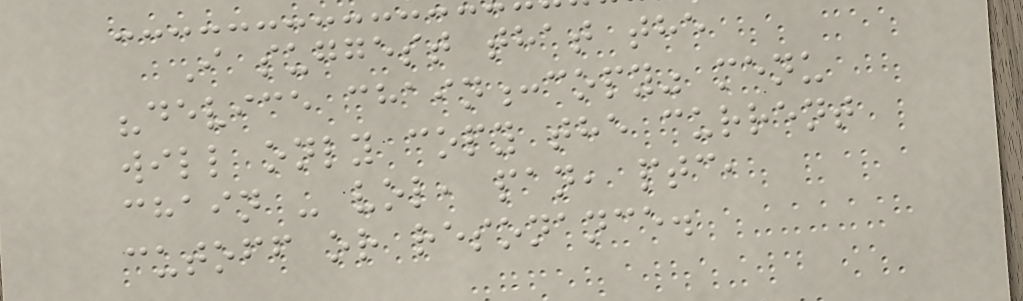I suggest that the
"device chain:copy" menu
will only copy the current
chain - vol, pan, ptc,
cutoff or resonance.
